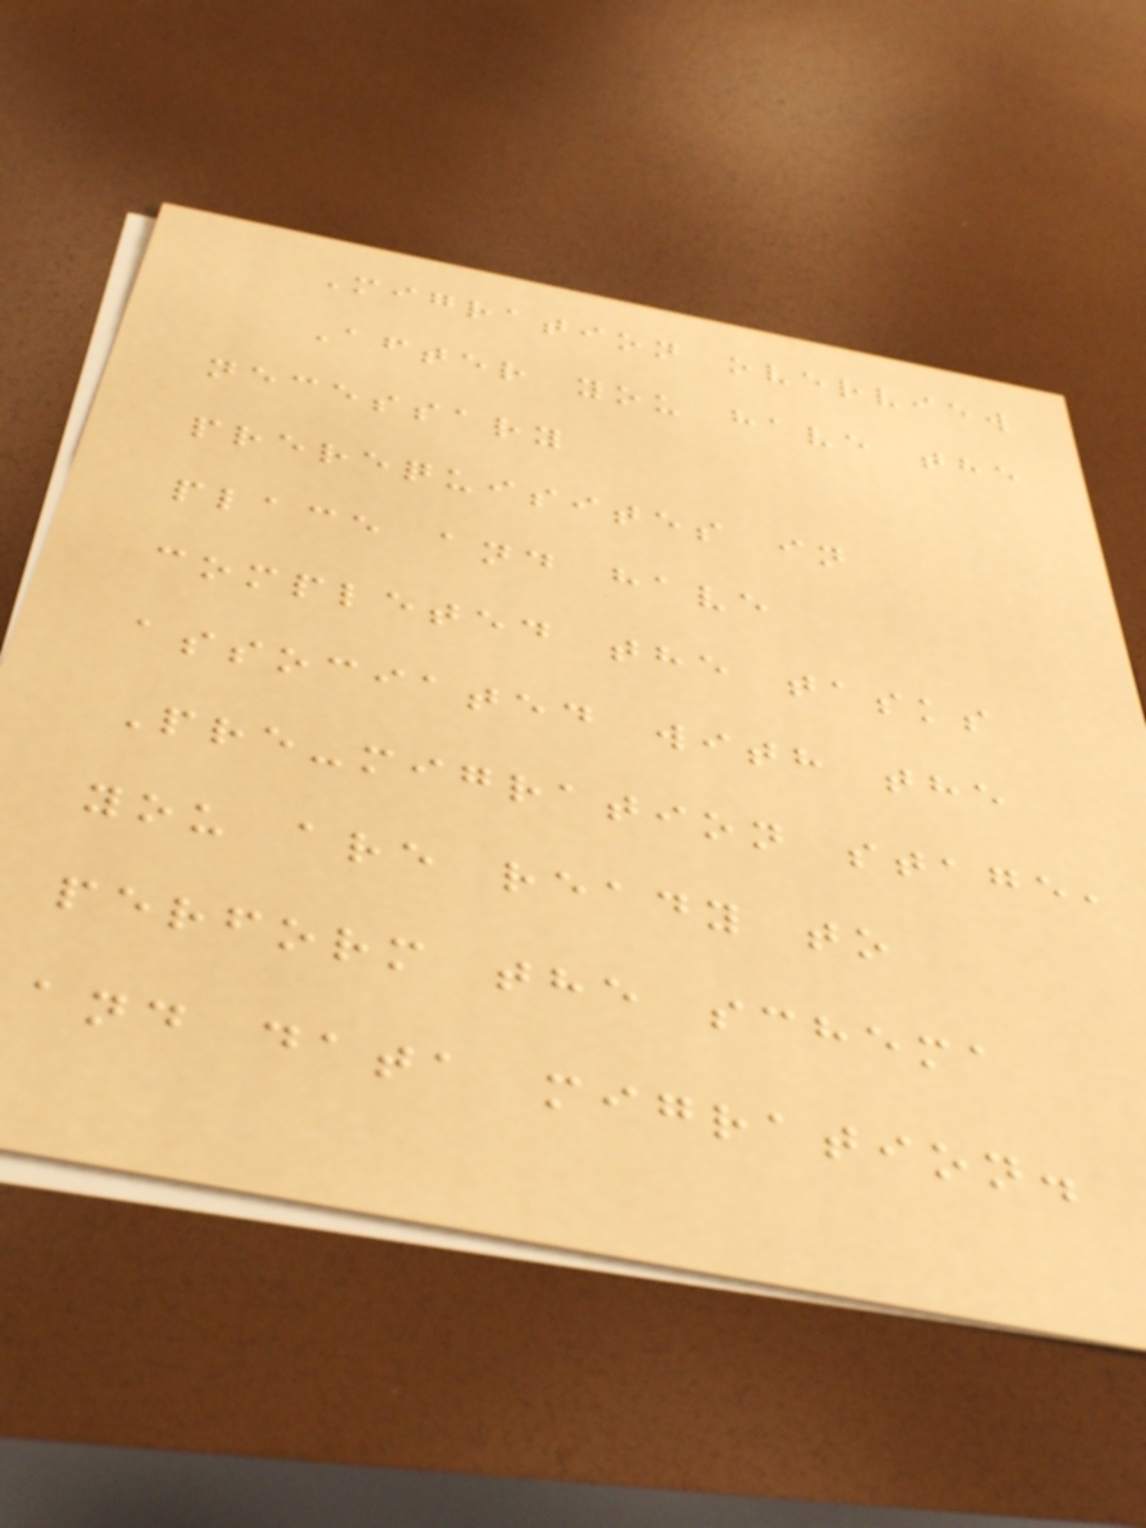Migration overview
After you have the
necessary
prerequisites in
place and have
completed the tasks
associated with the
Pre-migration stage,
you are ready to
perform the schema
and data migration.
